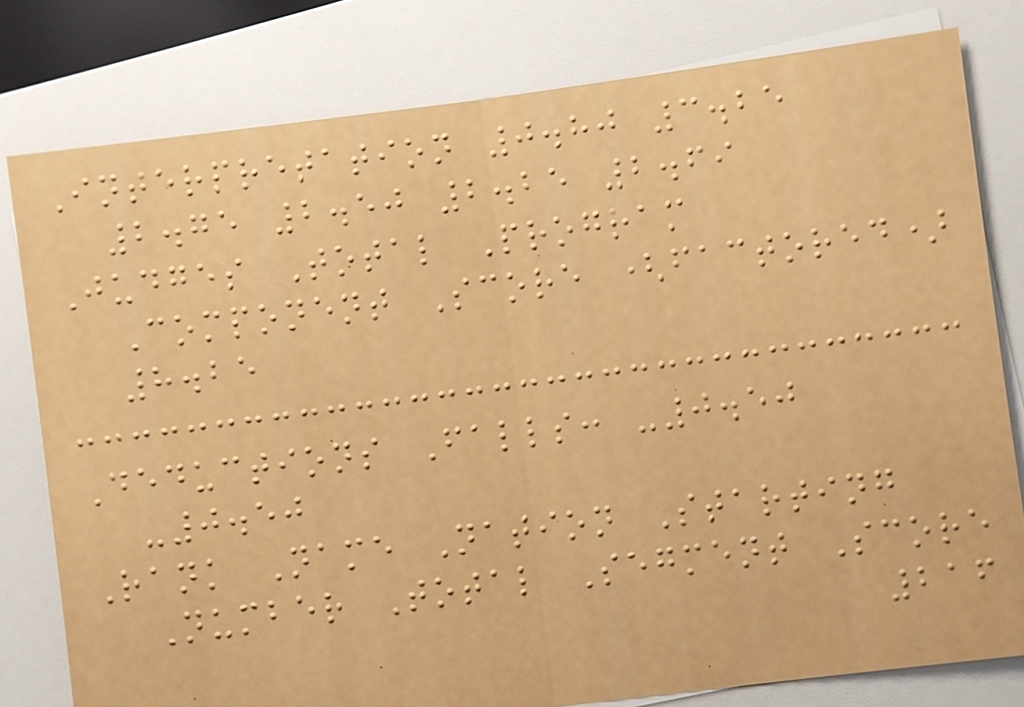Interpretation 0.80 3.25
2.75 2.50 2.25 2.69
Judges Total Program
Component Score (factored)
8.25
Deductions Falls: -0.50
-0.50
Rank Name Nation Starting
Number Total Segment Score
216
